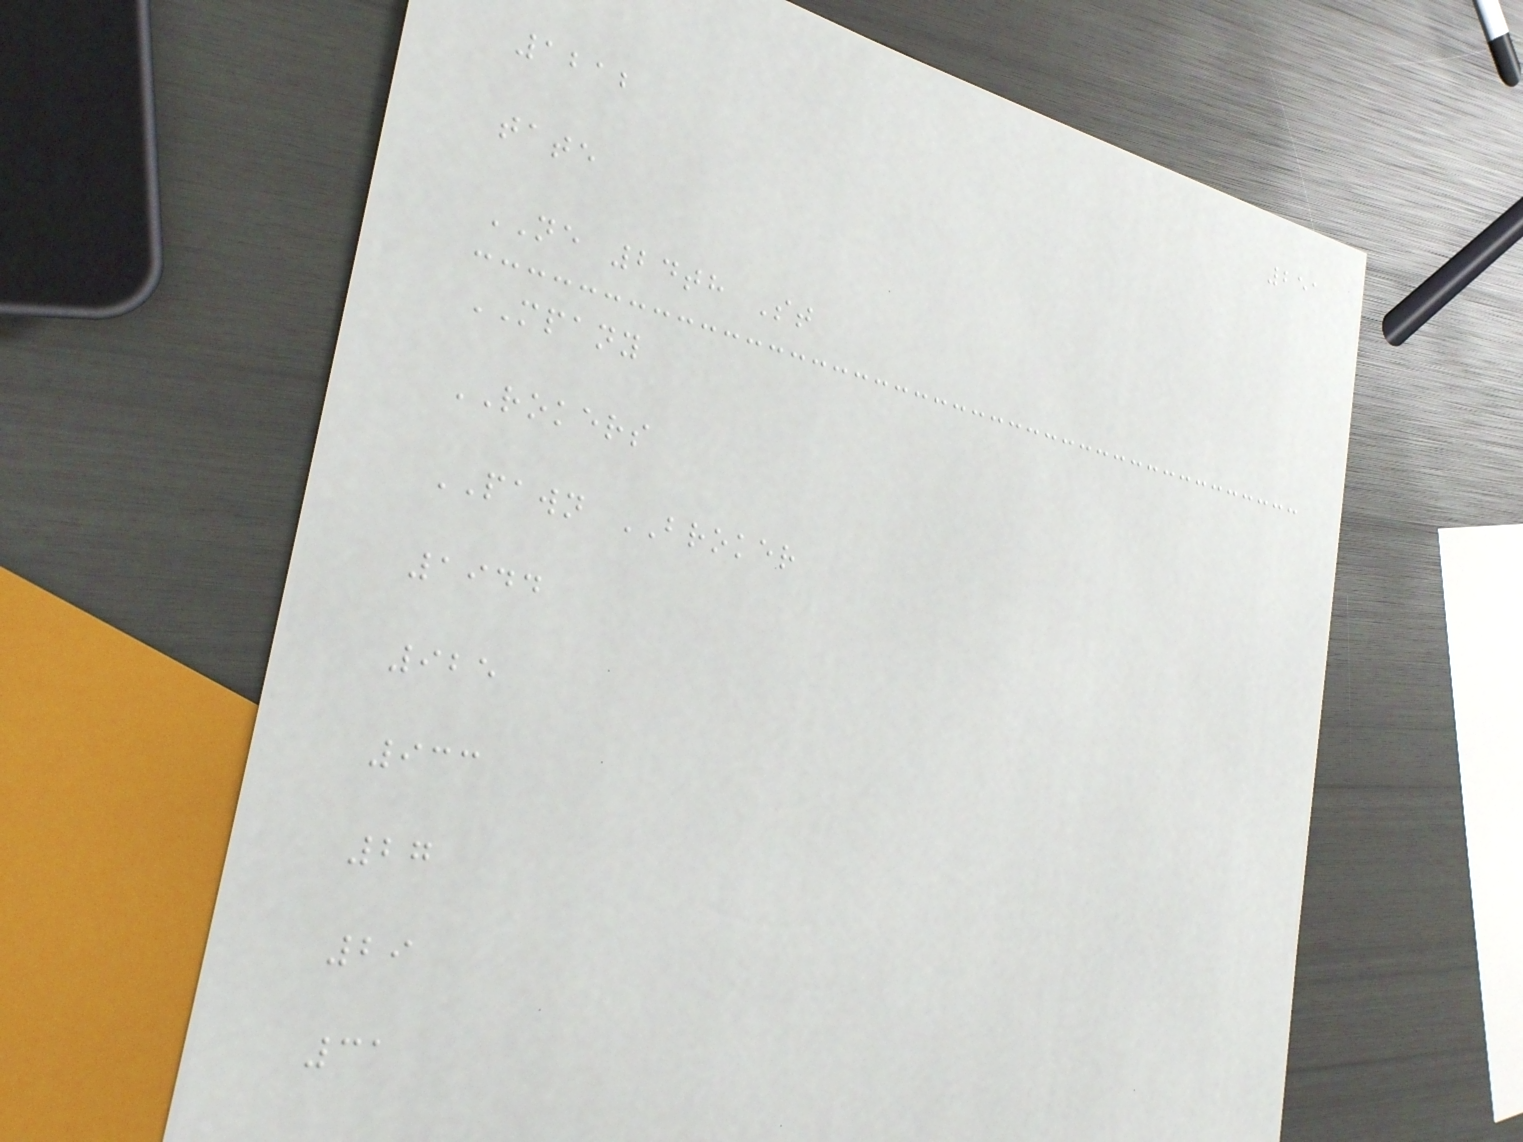251
1212
tate
NE 24th St
MPANY
ROKERS
PAWN BROKER
1944
925
933
27
29
31
